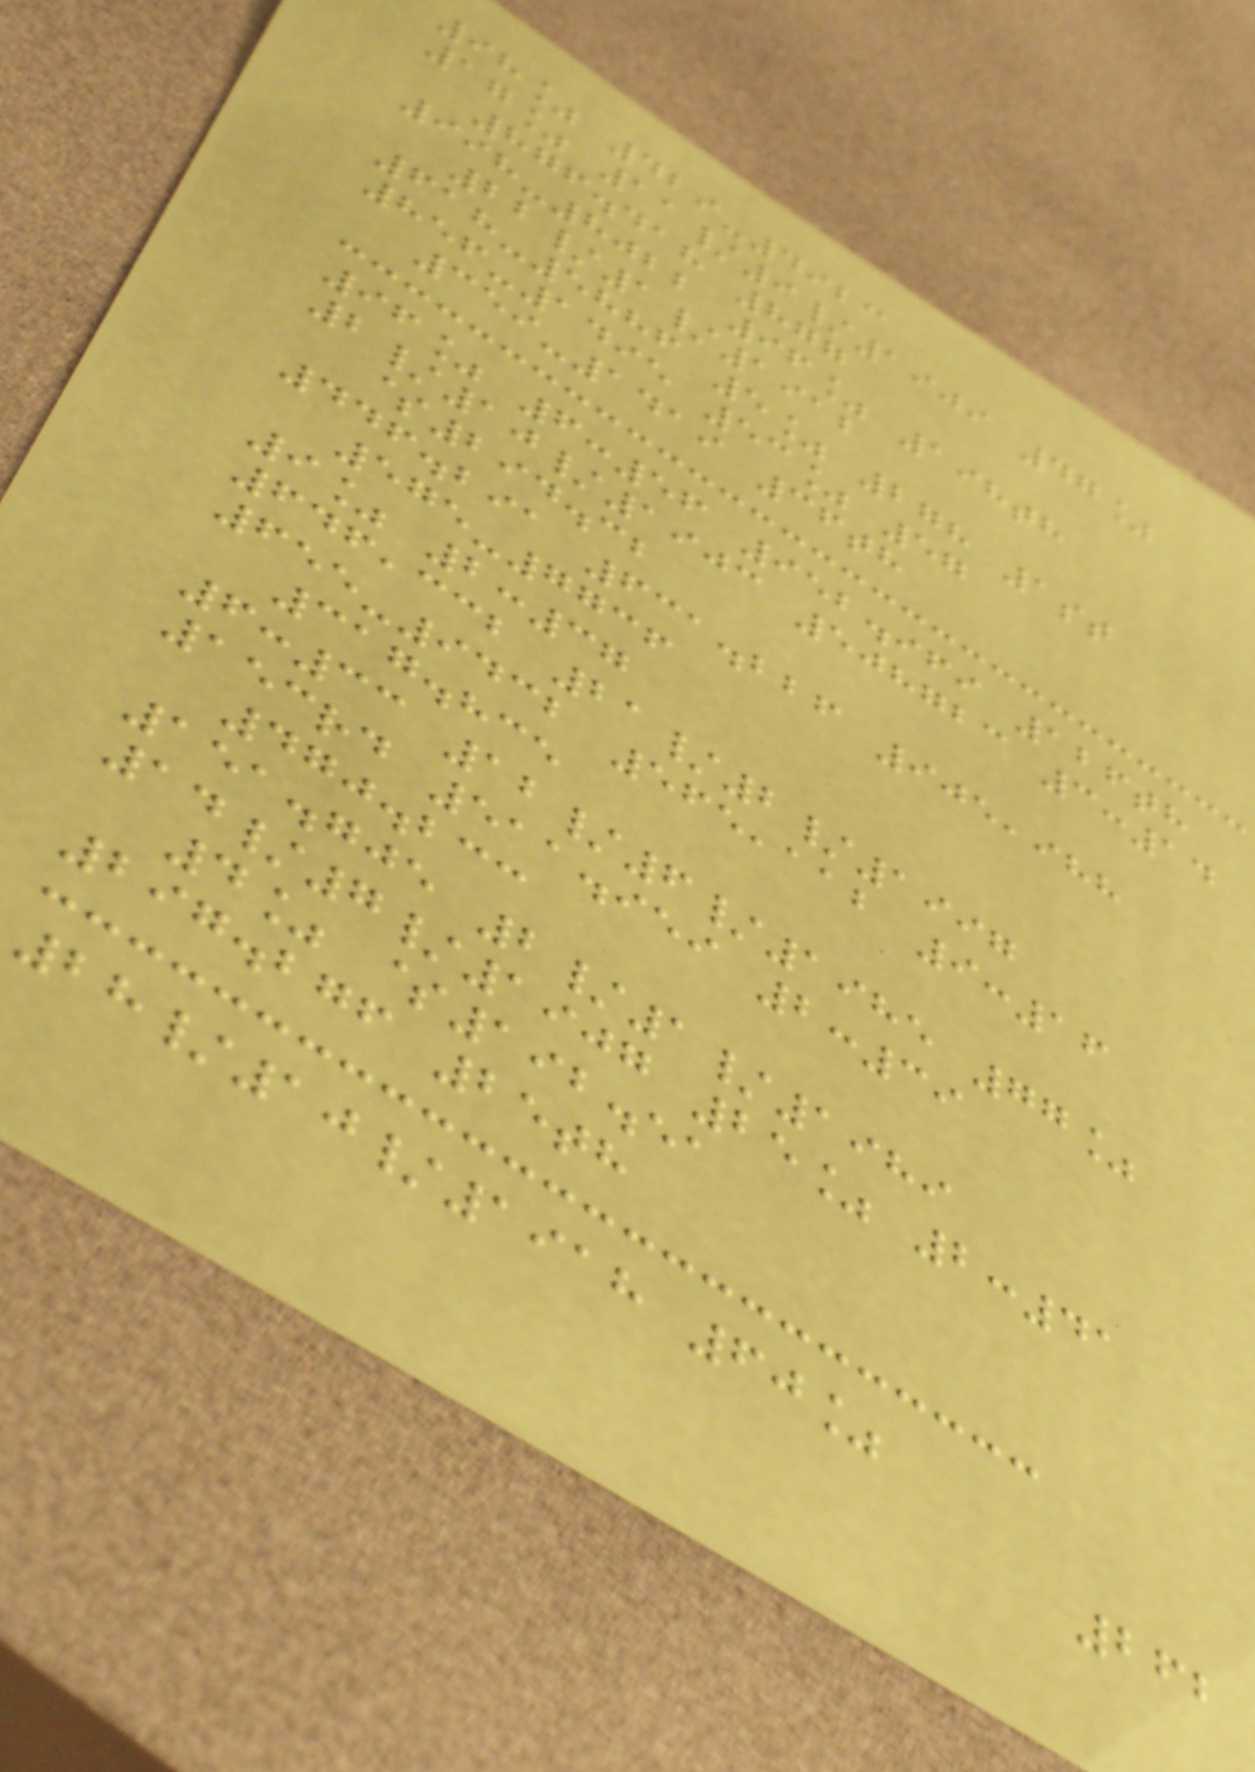98% 429-4923
17% 11/9/1909 47%
876.418 877
998-8022 96% 198th
22/1/1912
618-5886 5% 278 1st
856-1495 53% 57
359-1419 36th
96% 6:56 952.969 126th
2/10/1903 508723 3:14
$294.32
446.291 631.226 905,988
575-7736
9% 2:37
646,332 21/2/1997
655-9432 565,112 9:16
317.835
6:33 12/6/1985 77%
153rd 511.959 2:39
470.233
151.705 2/1/1989
14/7/1907 25% 2:41
4% $192.51
297.276 25th
28/10/1918 60%
262
